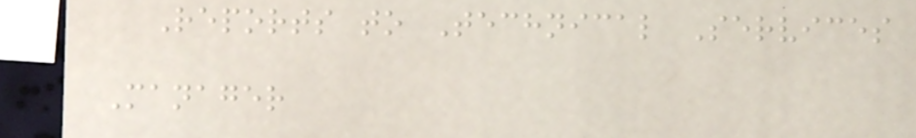Reports to Technical Services
Manager
